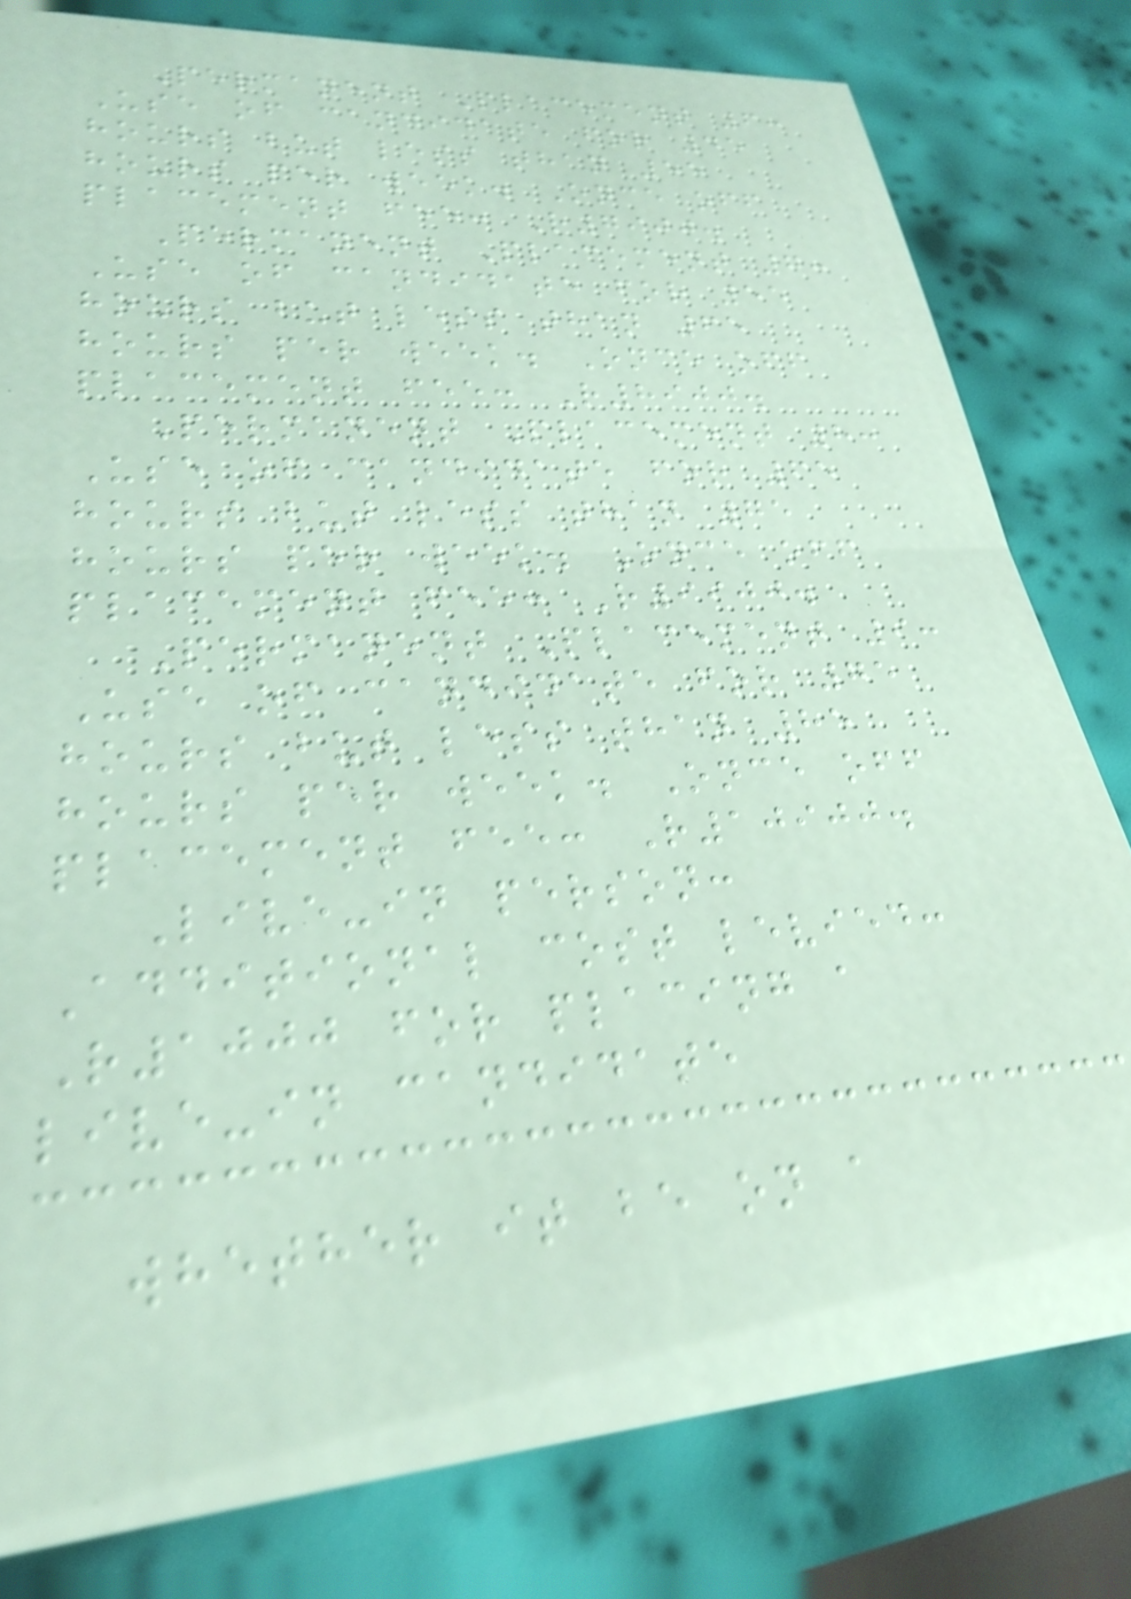Permanent Placement 6:
Use of candidate for 45
hours but less than 55
hours per week. Once off
placement fee: R7900.
Permanent Placement 7:
Use of candidate for 55
hours but less than 65
hours per week. Once off
placement fee: R8900.
Permanent Placement 8:
Use of candidate for 65
hours but less than 75
hours per week. Once off
placement fee: R9900.
Permanent Placement 9:
Use of candidate for 75
hours but less than 85
hours per week. Once off
placement fee: R10900.
Live-in person:
Additional cost levied:
R1000 for placing a
live-in candidate
whether it be on a
